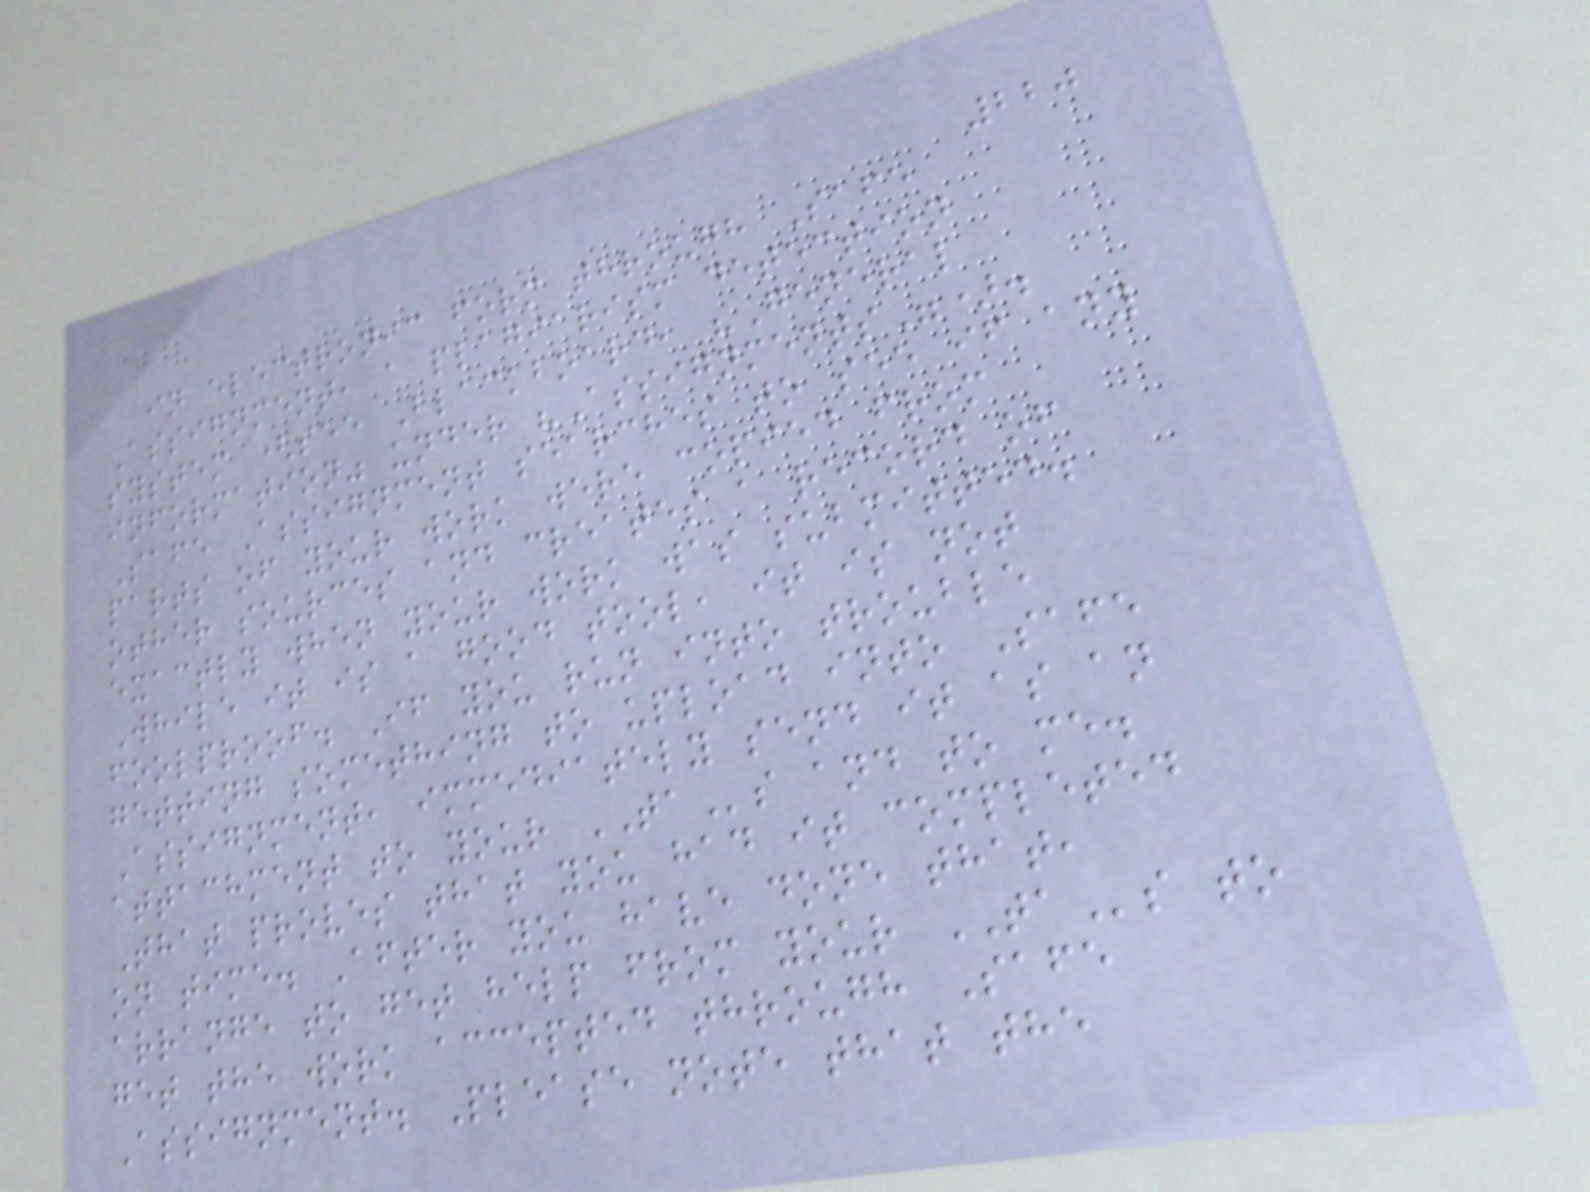220
in electronic form through Safe
Assignment, a plagiarism detection
system (see Blackboard, "General
information" under "Assignments").
Safe Assignment searches to see if any
parts of your work were copied from
other sources and creates a record of
exactly when your work was submitted.
While it is a good tool, it is not
foolproof. If you run into trouble
getting something to upload into Safe
Assignment, immediately send it as an
attachment to your TAs and to me.
That proves that you had it completed
on time. After you have done that,
arrange to get help from your TAs to
get the work accepted through Safe
Assignment. Please note that the
